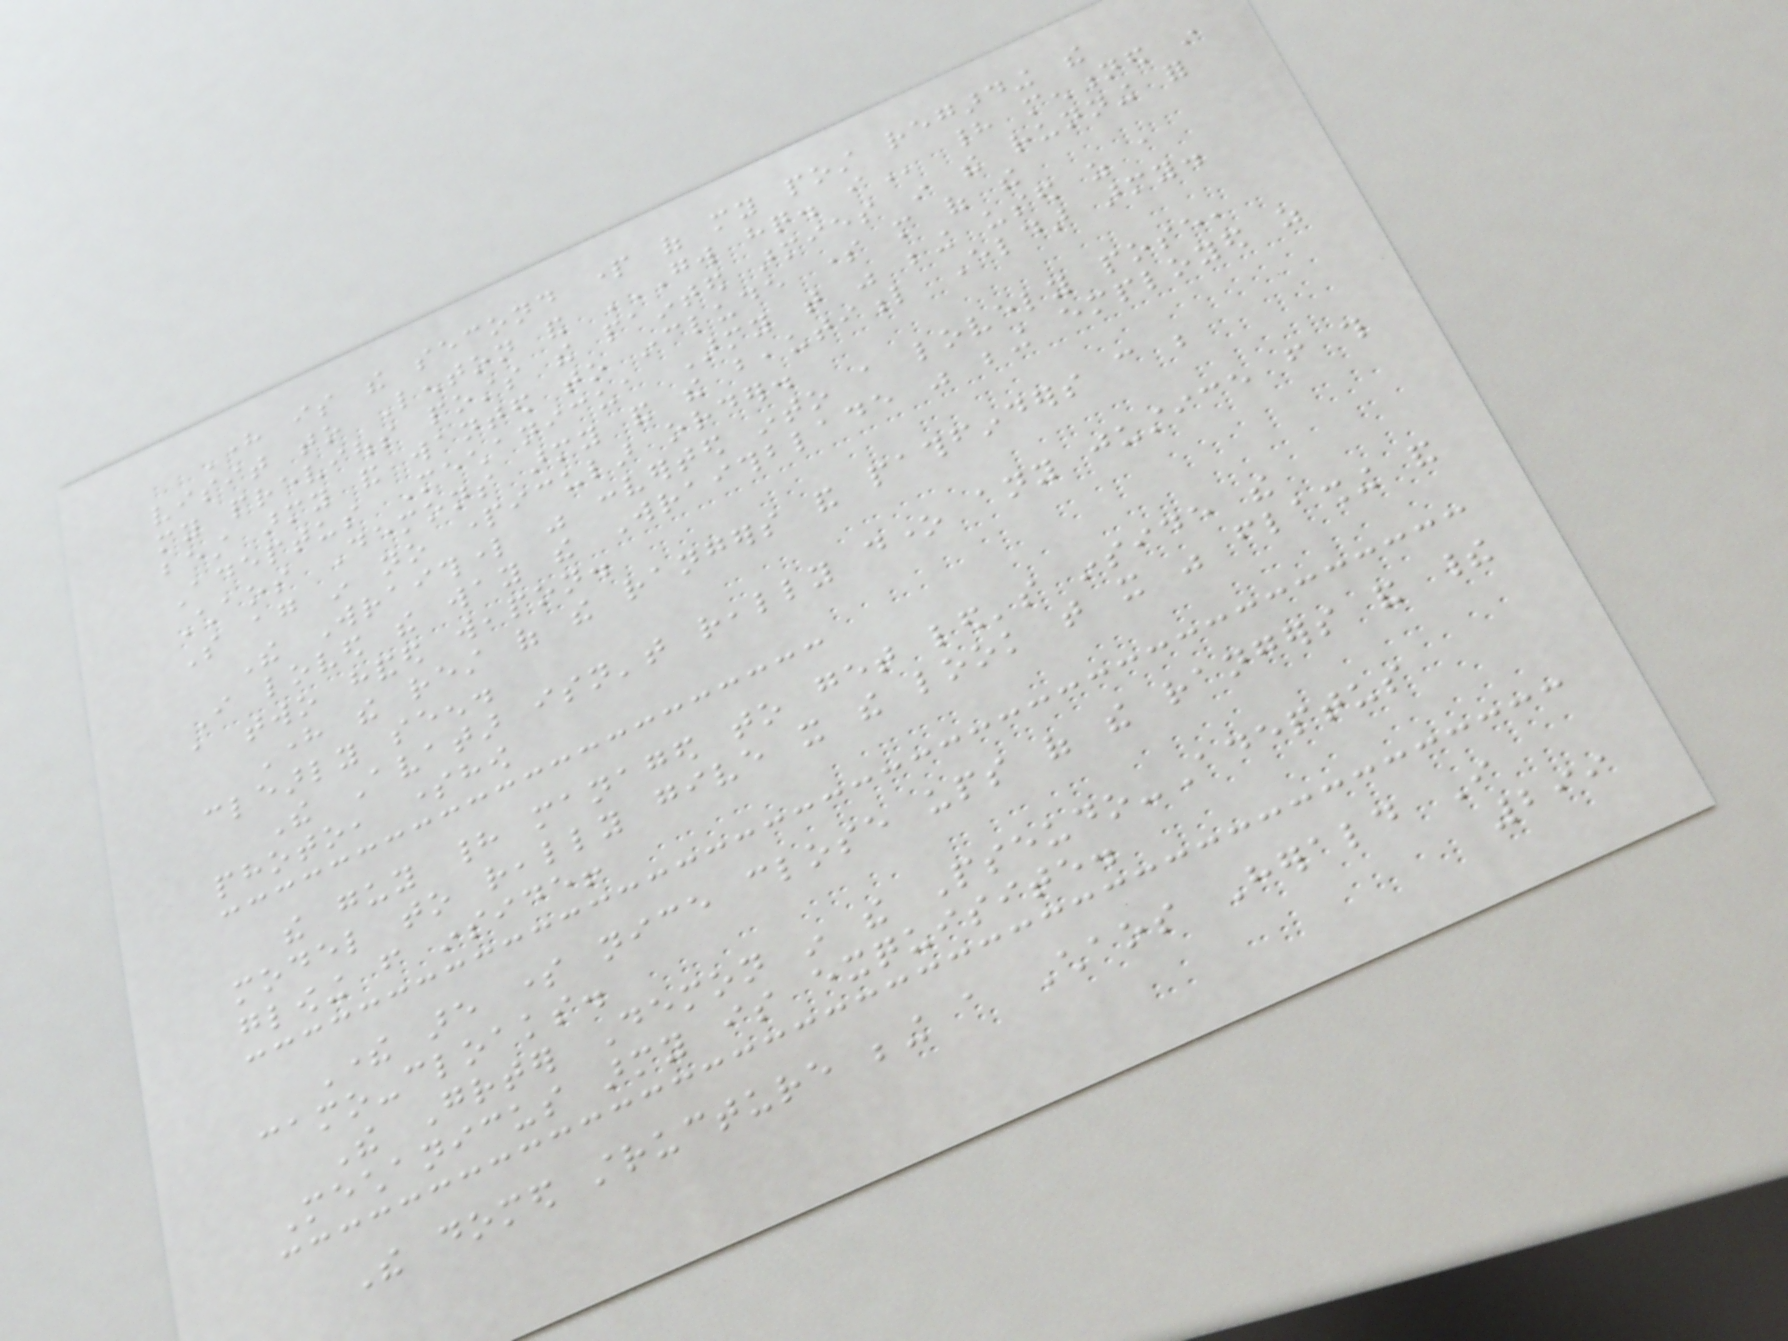Here is the second part of my post regarding the
visit to Lenton and GW HQ. I had mentioned in
my previous posts the painted armies in the running for
best army and wanted to include some more of the
Adeptus Mechanicua Army that was being used as a
Chaos Demons army and the beautiful Eldar army.
So again in no particular order.
The Wraithlord was converted into a lovely pose,
I loved the way the Wraithblade was being employed as
a two handed weapon.
Here the rest of the rangers and pathfinders can be
clearly seen.
The Avatar isn't really done any justice from this
photo, somehow
the guy had managed to get led's inside the
model to really give it the look that it was flashing and
glowing from inside!
There are some nice close ups of the rangers and their
camo-cloaks.
The Greater Demon in the Pseudo-Adeptus
Mechanicus army is exquisite.
The domed structure being a Chaos Herald I
299
